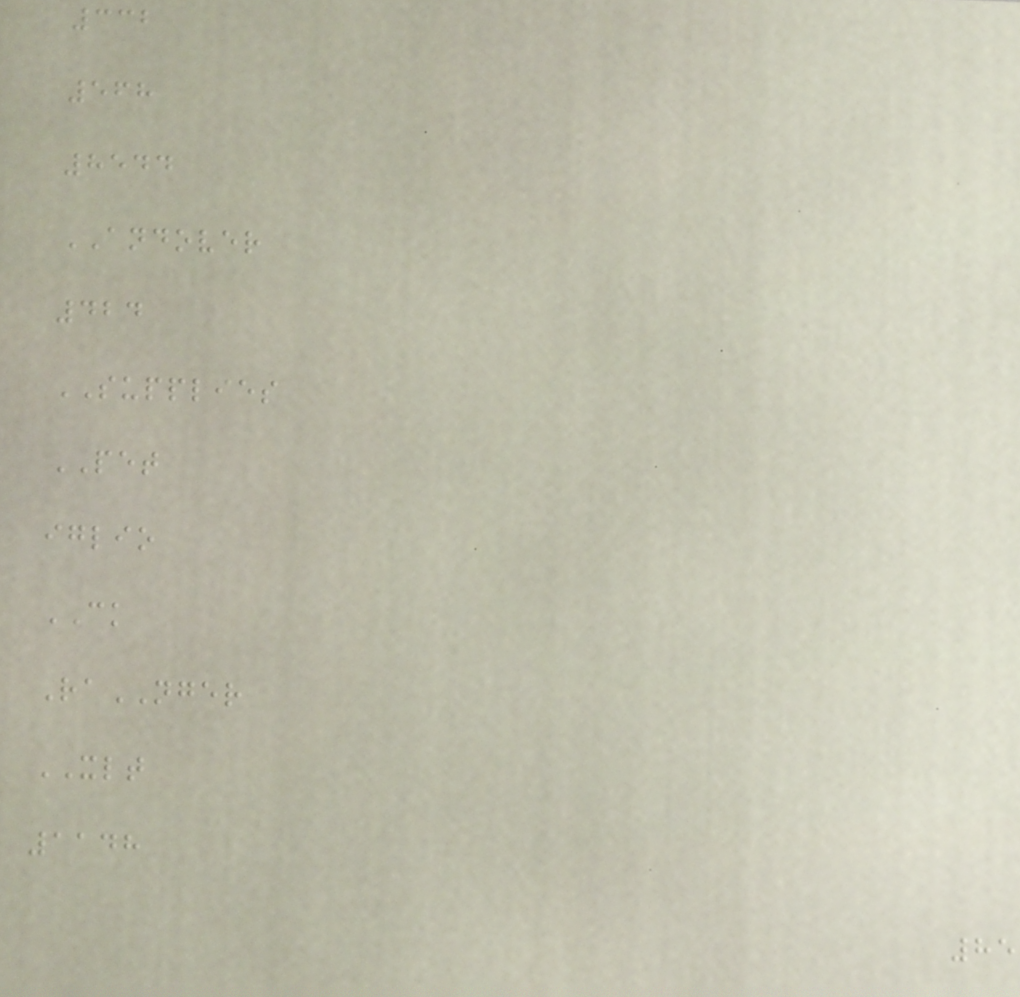332
568
8544
ANDOVER
424
SUPPLIES
PET
iglio
CK
RaNGER
XLT
1148
85
